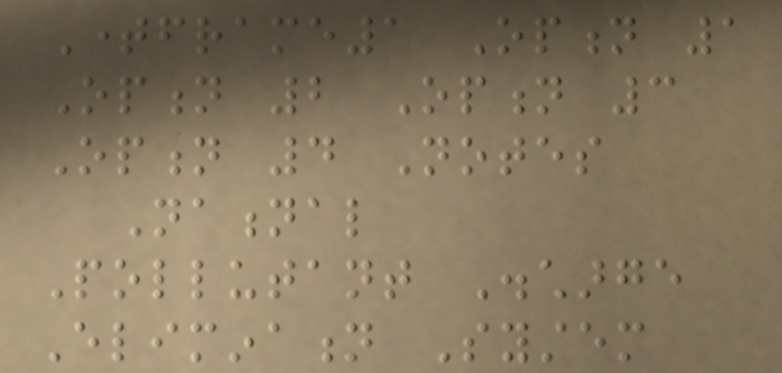Timeframe1 Option 1
Option 2 Option 3
Option 4 Notes
National
Pollutant Discharge
Elimination System
